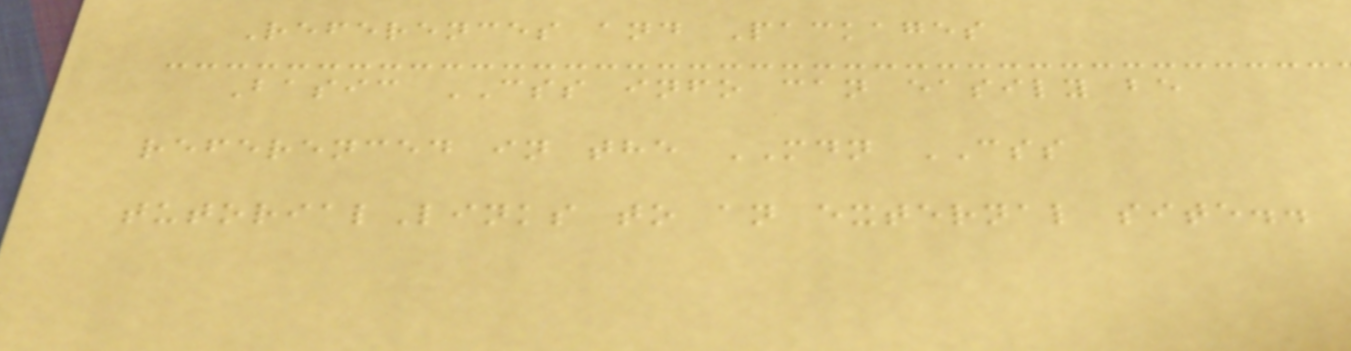References and Packages
Basic CSS info can easily be
referenced in the MDN CSS
tutorialLinks to an external site..
